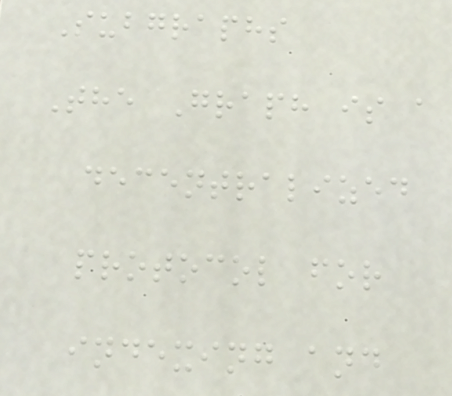Subgraphs
The Graph is a
decentralized
protocol for
indexing and
